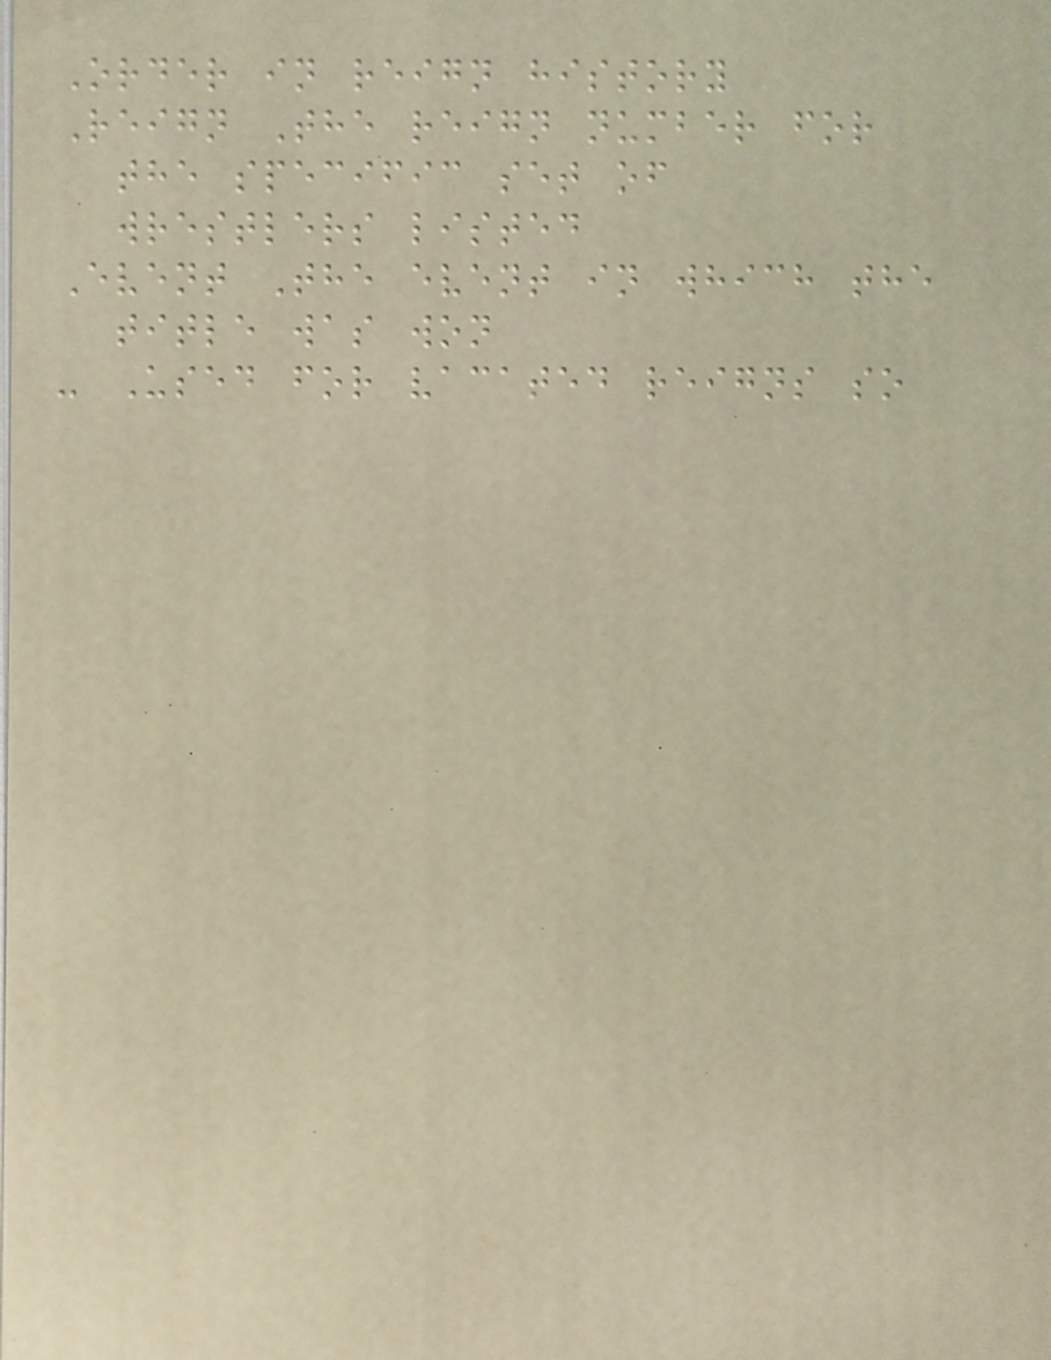Order in reign history
Reign The reign number for
the specific set of
wrestlers listed
Event The event in which the
title was won
- Used for vacated reigns so
